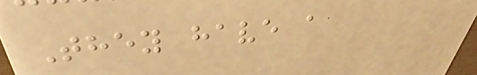They have a
